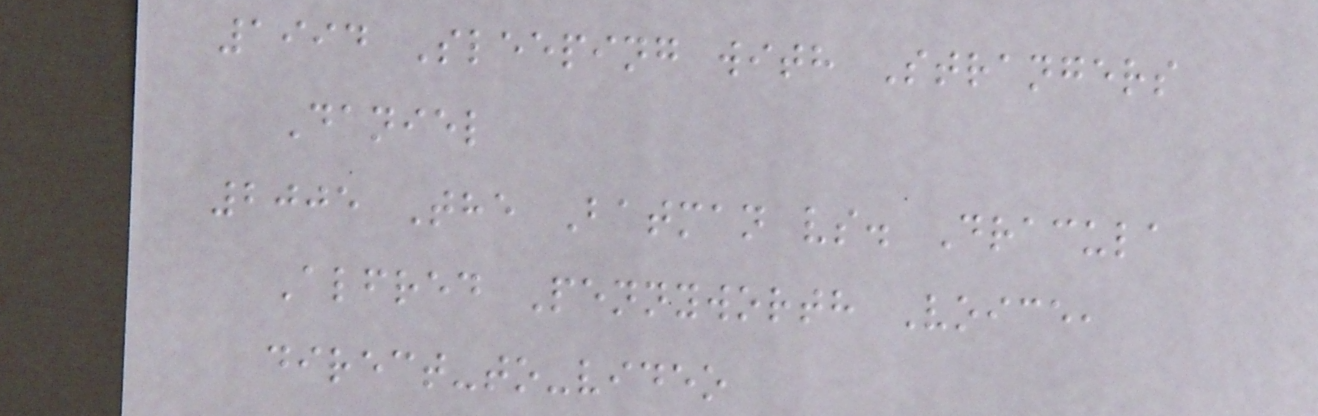1994 Sleeping with Strangers
Daniel
2005 The Batman vs. Dracula
Alfred Pennyworth Voice,
direct-to-video
